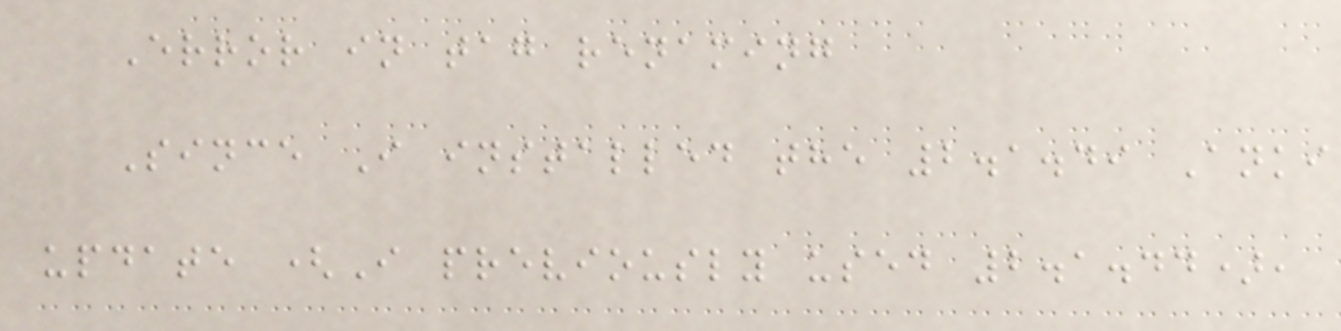Error in tag renaming
Since I installed the 2.1.49 Anki
update (I previously used 2.1.44),
